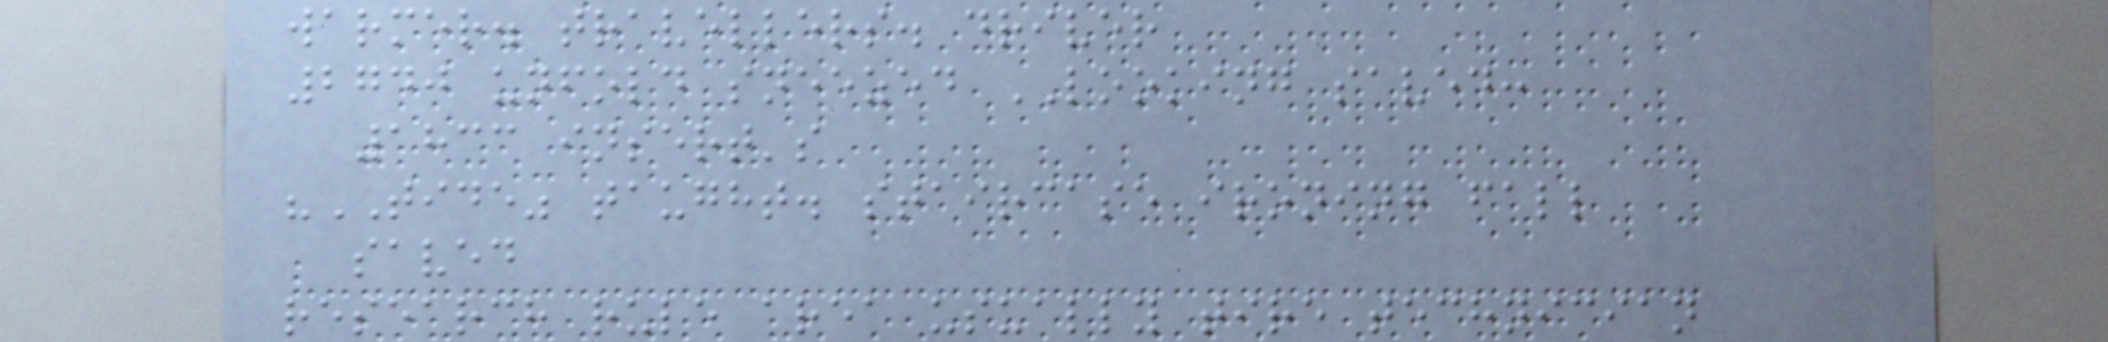warmer. travellers. driver
2740 unfold sneezed LOOKING saved:
1833 insert's
"TIDE" taught. staircase ironing fall
saved
research rule area usually tire technician
